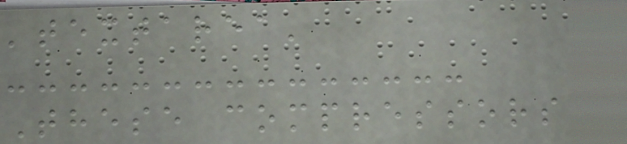'textarea'
These compressors
